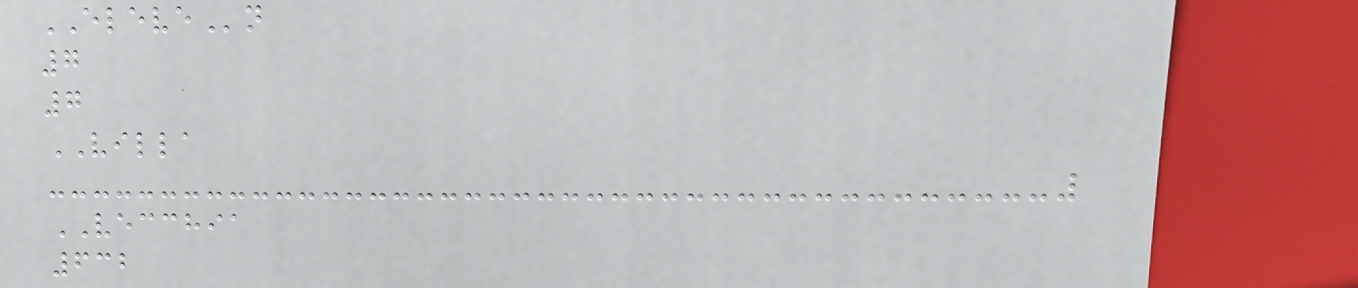ELEVEn
7
7
VILLA
VECCHIA
632
